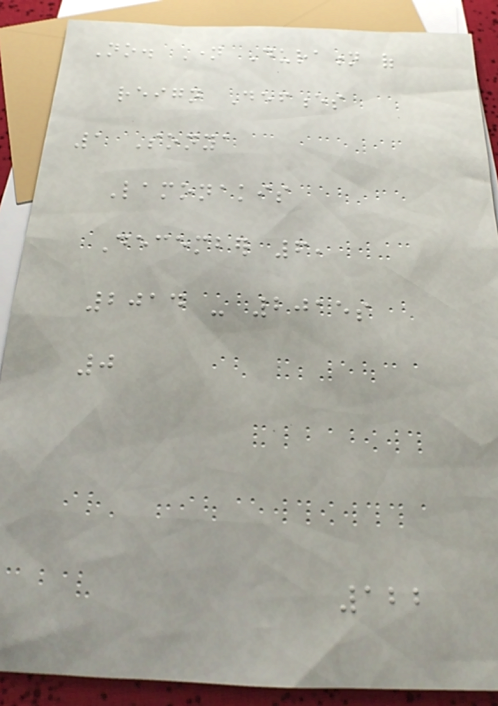No. Name Duration of
reign Defences
1 Sonya
Lamonakis
December 6,
2014 - 2015s
0
122
